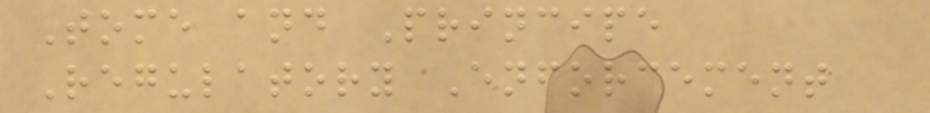Tome and Principe
Regulatory Enforcement
